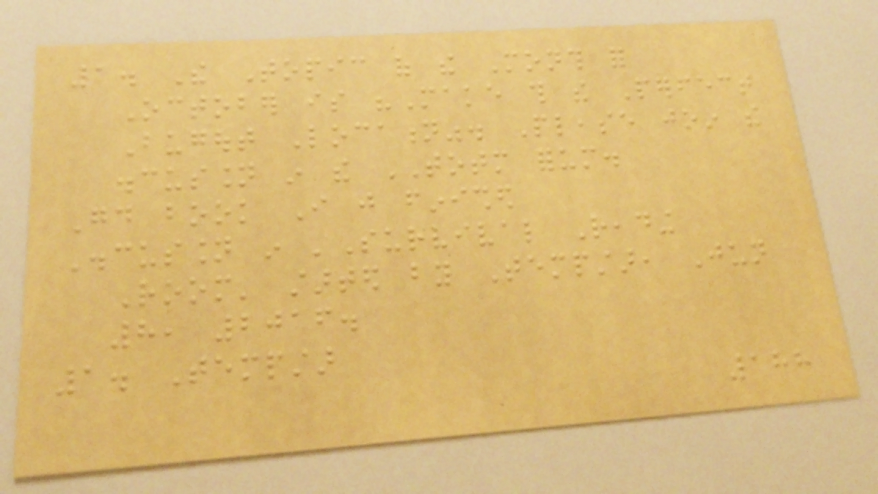1. The Topic of the Month for
October is "Make this the Perfect
Bugout Location". Please join the
discussion in the TOTM forum.
Good book I just finished
Discussion in 'Survival Reading
Room' started by Tempstar, Jun
8, 2016.
1. Tempstar
188
